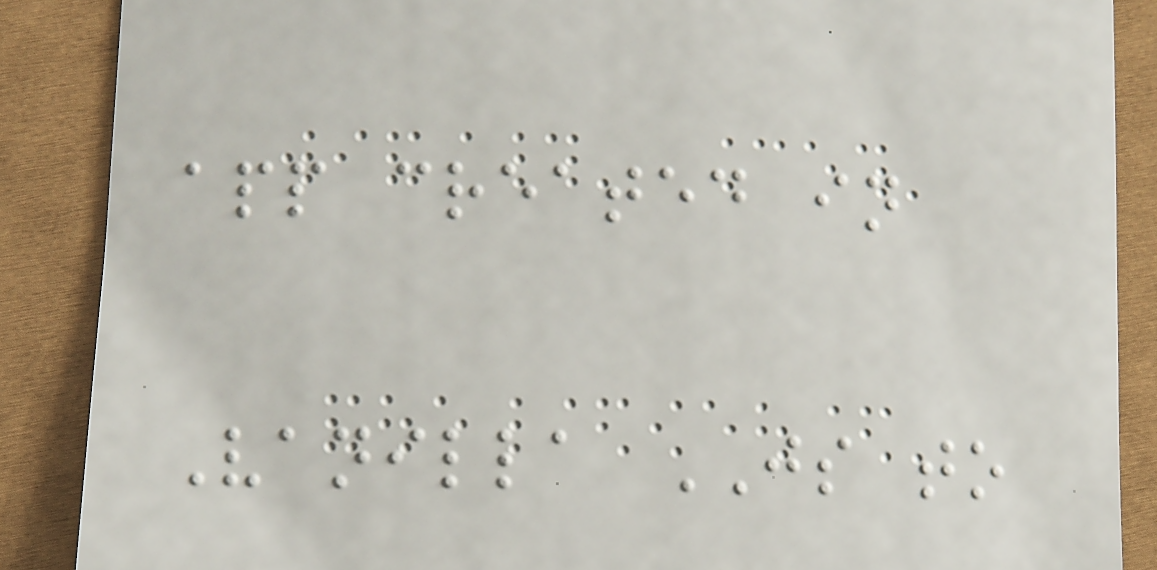app created in
Vanilla JS to
